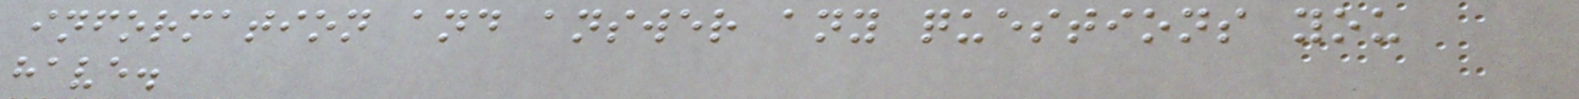information and answer any questions you
have.
